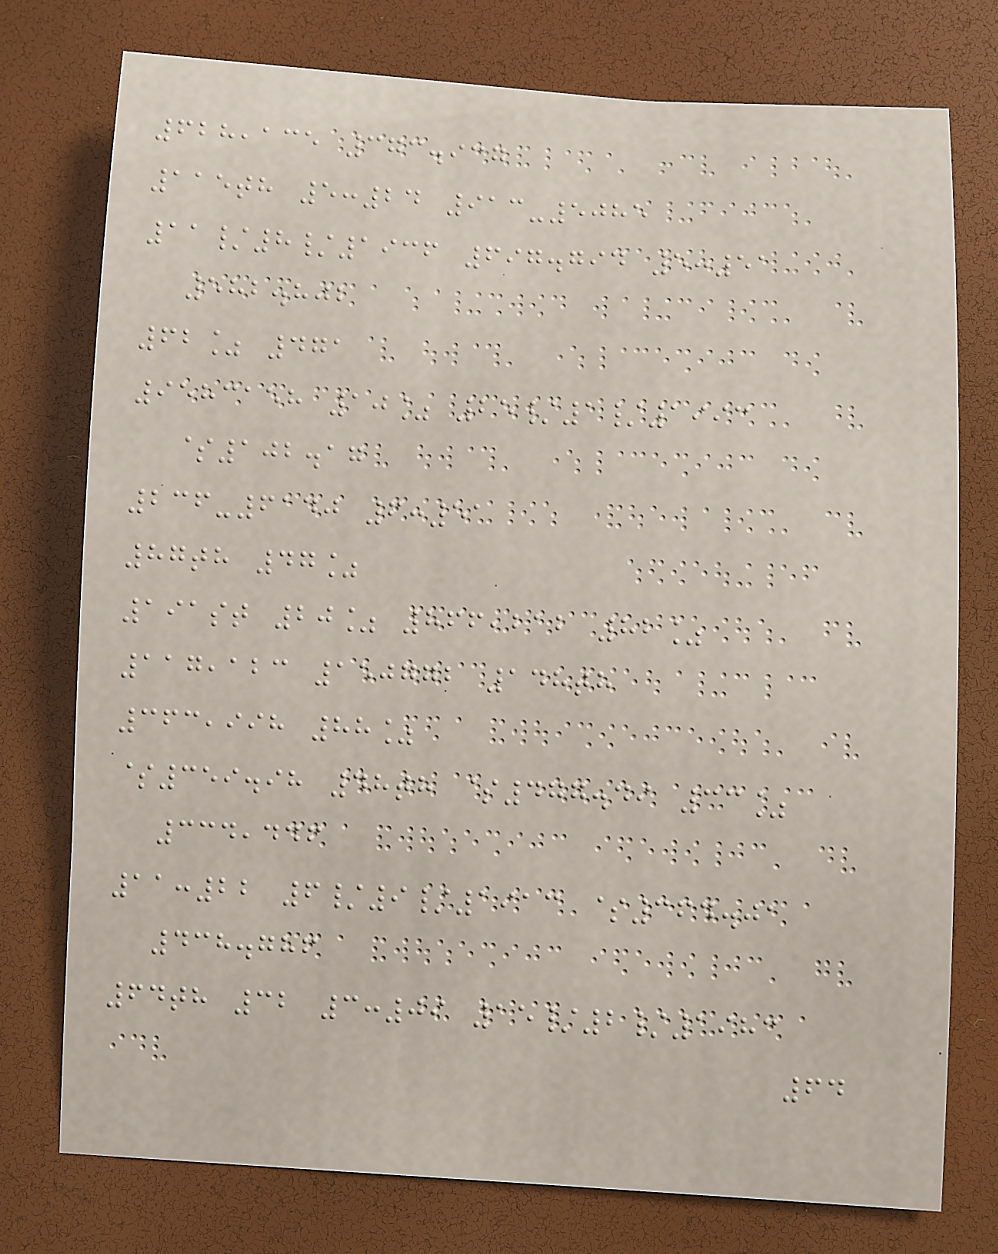628,135 373.937
115th 5:24 913-5085
11/8/1936 697.794 5:51
582.802
62% 471
9583158 10% 25/1/1993
$102.17
236-6140 6:51
87th 47%
191st 20% 866,212 82%
117,123 150772 148th
363,998 88%
$359.98 48th $477.49 33%
334,446
11:22 6/9/1913 $364.01
438.786
64th 32 3:09 15/2/1983
64
